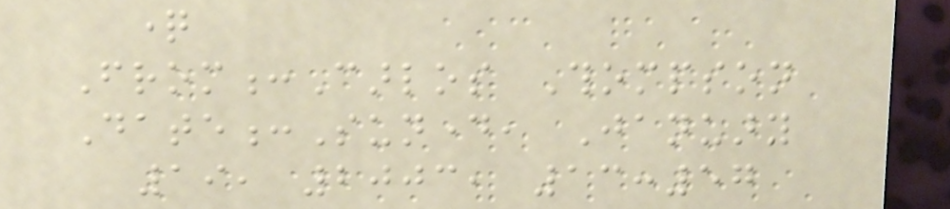question
From:Carlos Thompson
Date:Sunday, January
19, 2003, 13:57
